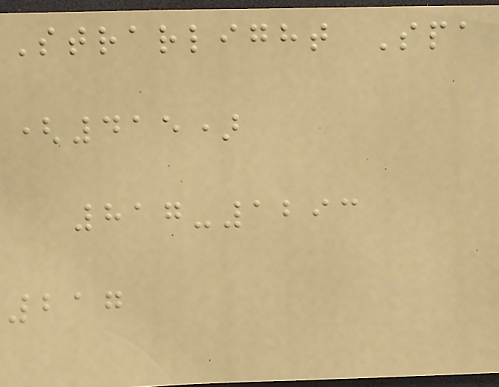Strarlight Spa
(415)
817-1293
217
